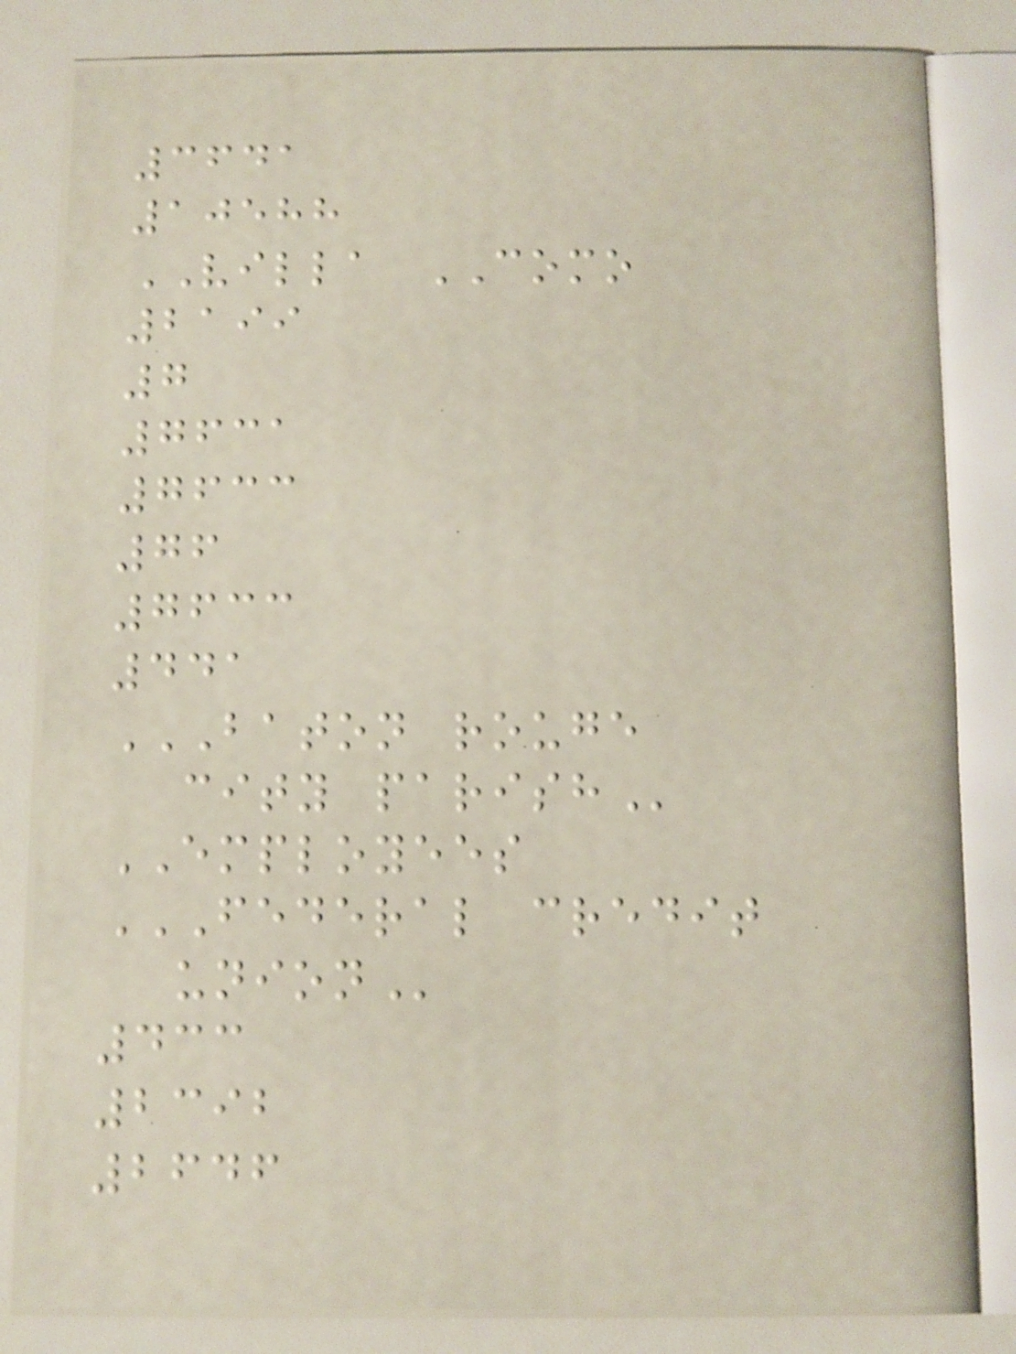3641
10588
VILLA COMO
2199
7
7631
7633
76
7633
441
BATON ROUGE
CITY PARISH
EMPLOYEES
FEDERAL CREDIT
UNION
433
2392
2646
